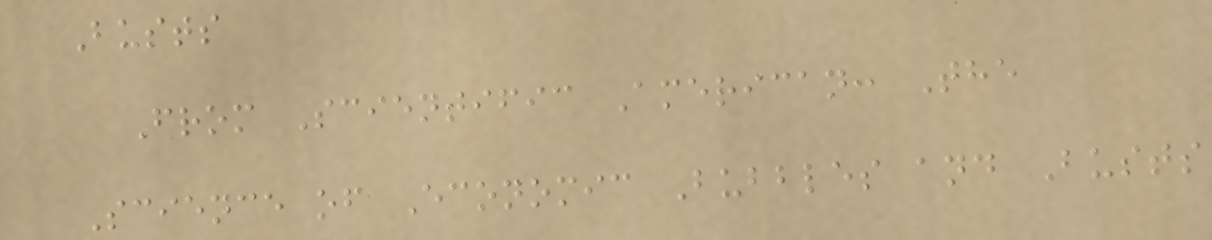Busts
From Scientific American: The
Science of Economic Bubbles and Busts
